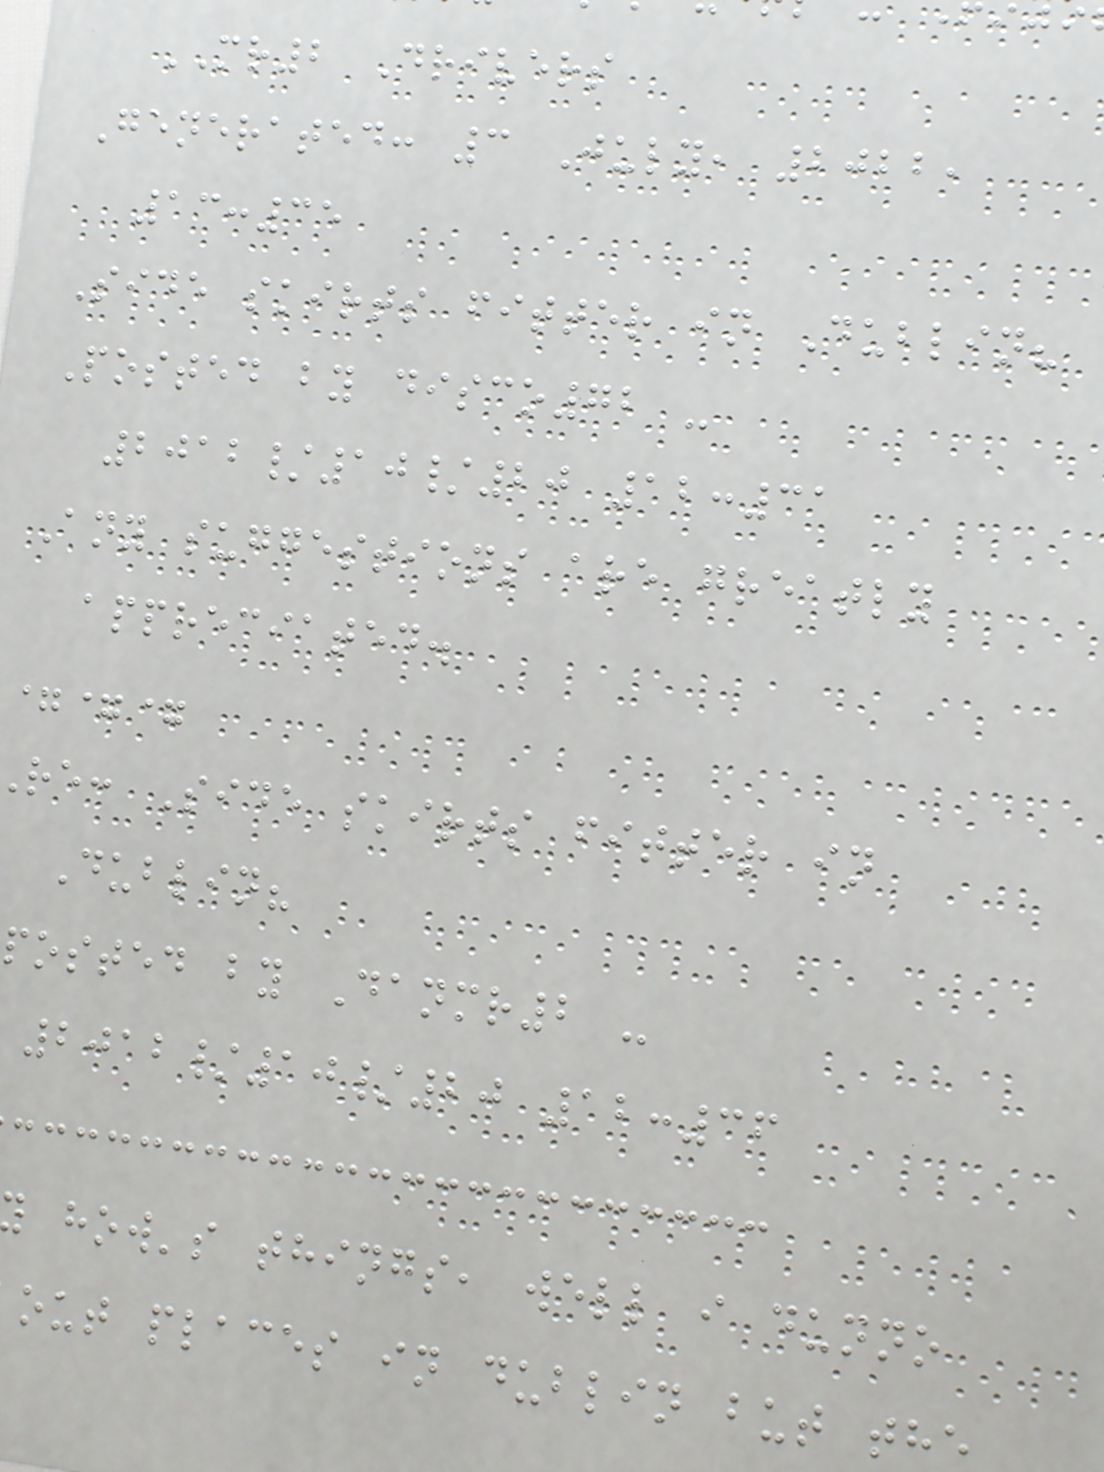MR2 Drivers
Generated: 3 July, 2022,
13:35
Side skirts fitter in Dublin?
Posted by disco72 -
2012/10/20 12:31
Any suggestions are greatly
appreciated.
===
re: Side skirts fitter in
Dublin?
posted by Danmr2 -
2012/10/20 12:36
how's things, well i dunno
out places in dublin but the
